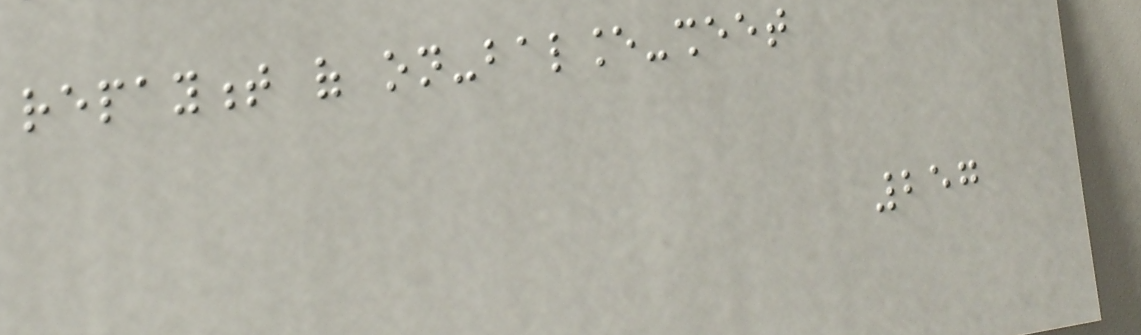repayment of on-balance-sheet
257
